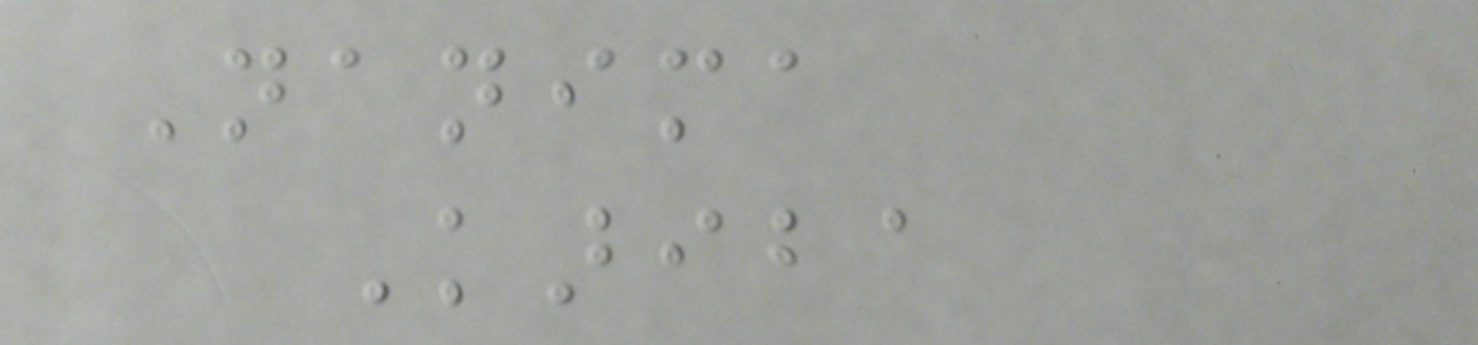Nanima
Kariba
